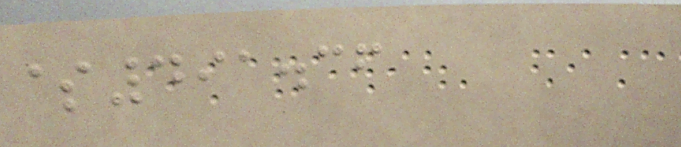$491.36
